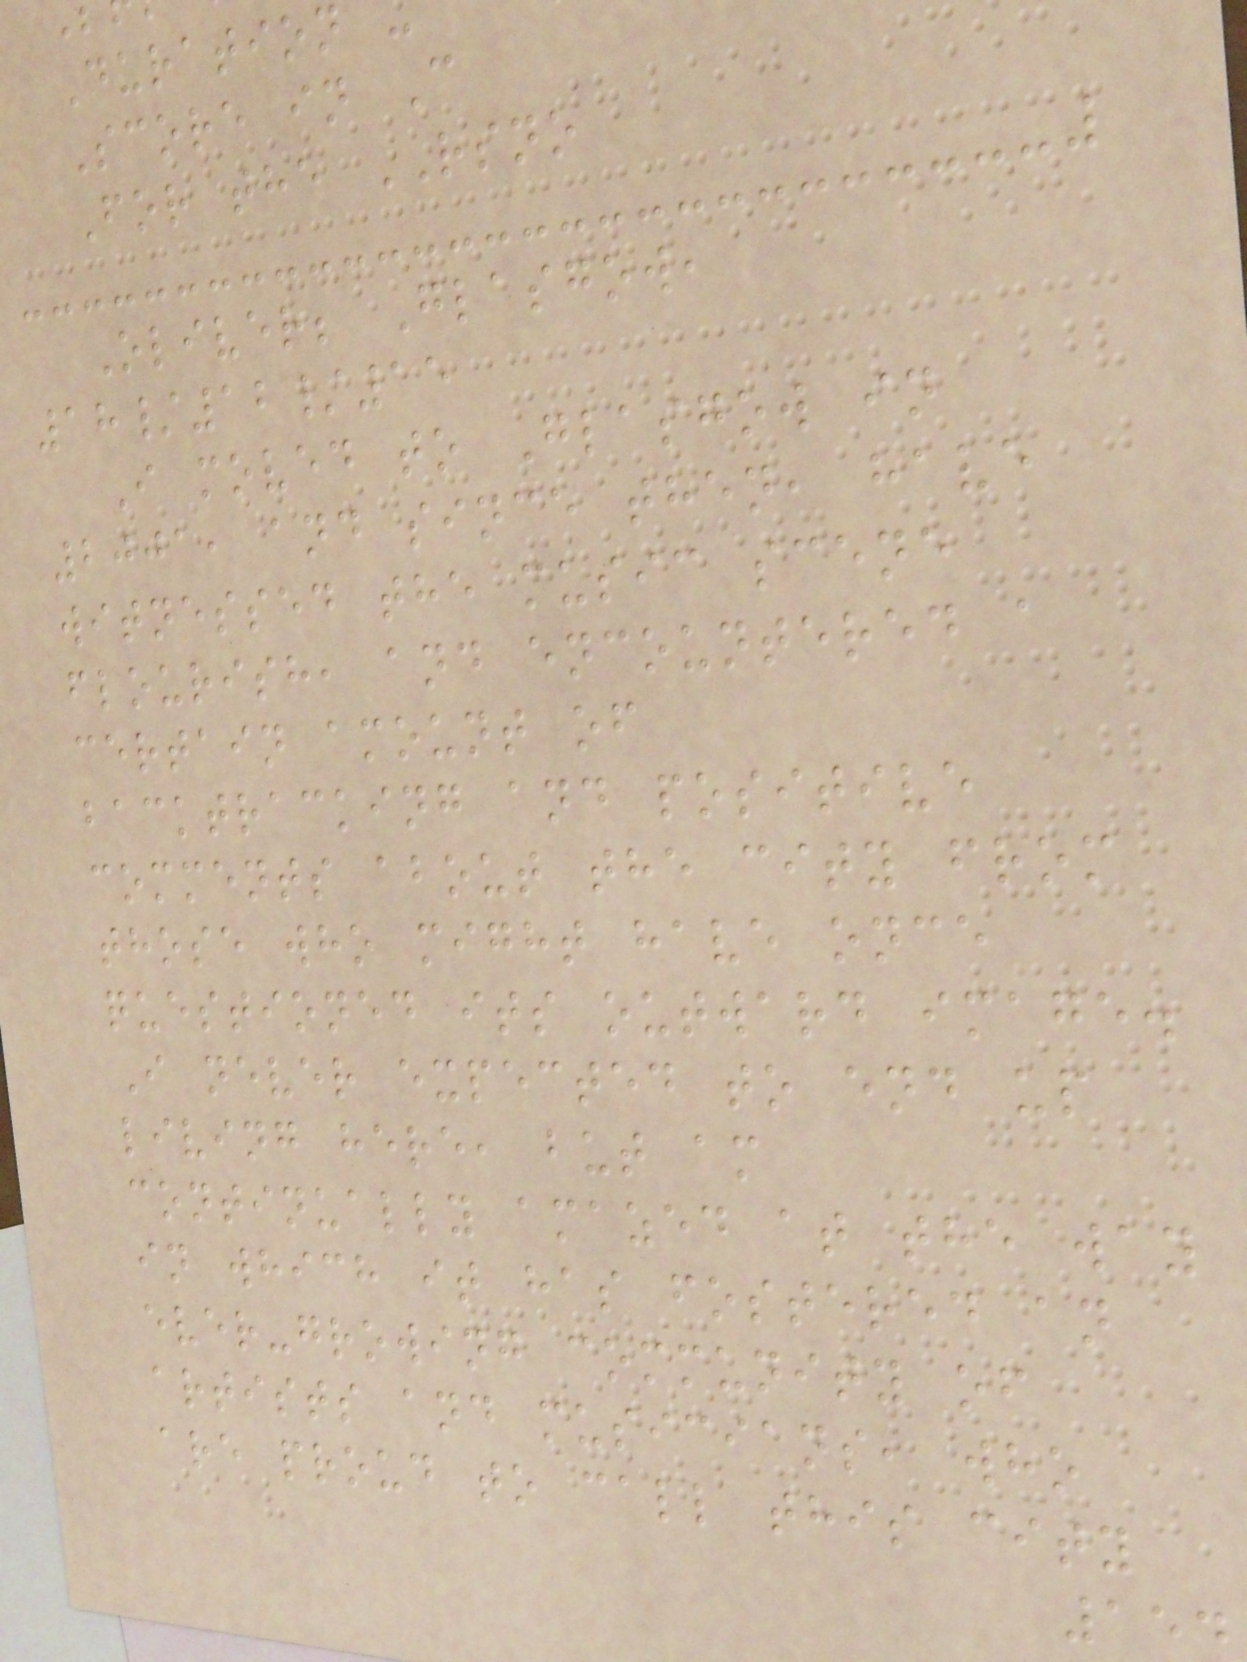Duration
Score in C
For the RSNO
Oliver; Glasgow,
18/12/15
I moved to Glasgow in
2001, and since then, have
witnessed the music scene
flourish, and encountered a
certain amount of
backtracking and positive
comments about the city from
those who might have once
questioned its outward image.
I never expected to end up
living here, but am
continually amazed at the way
in which it has fostered an
ever-growing community of
artists and musicians, who
are proud to call this city
154
